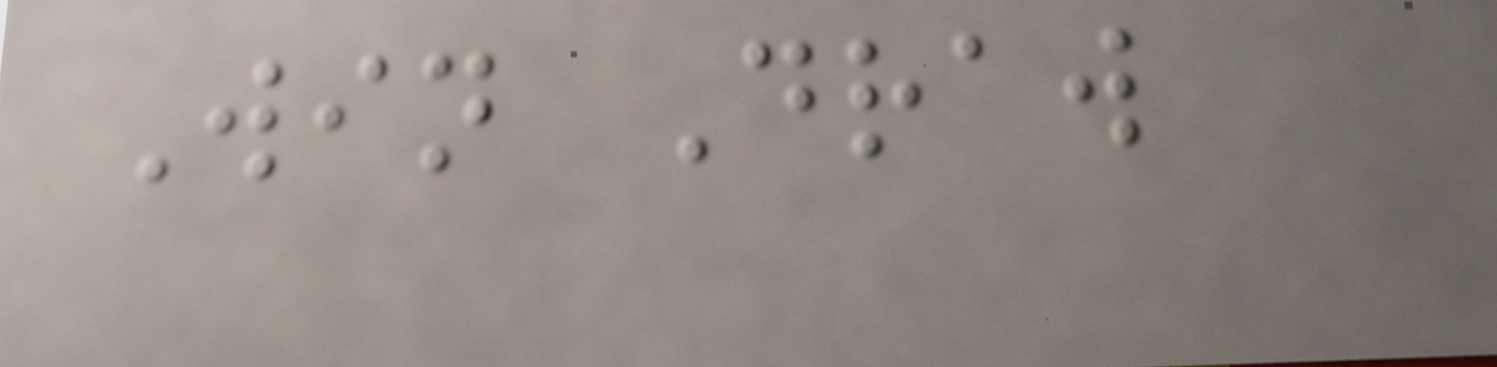Win Draw
